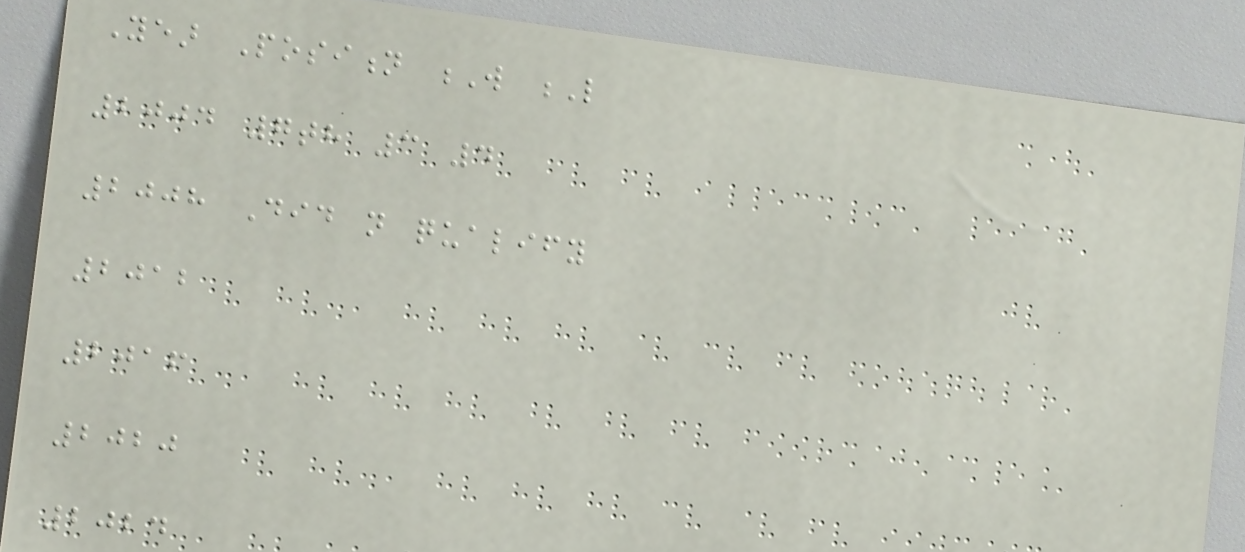Year Position W L
2004 7th 3 4
2008 Did not qualify
2012
2016
2020
2024
